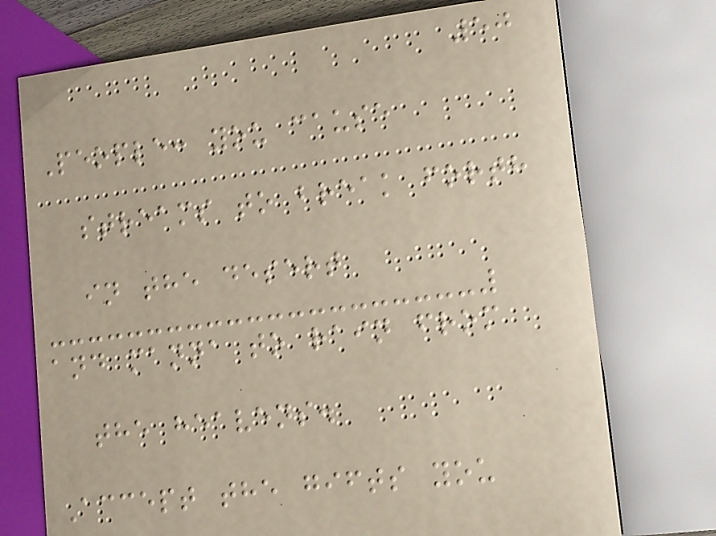50
People: you cause
streams to break forth
in the desert
and manna to rain from
the heavens.
Accept the gifts you
